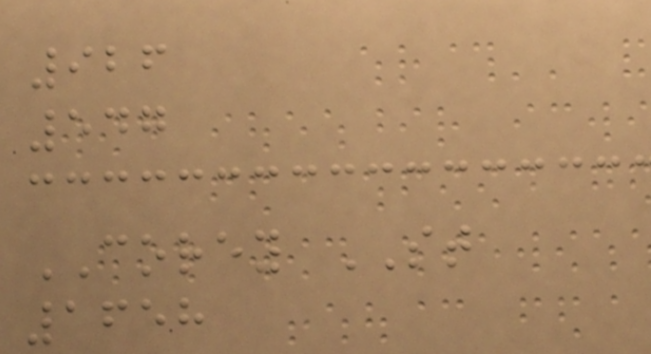926
547
COREY ST
1658
